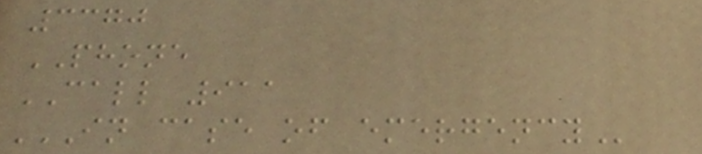3370
PHONE
CALL 911
IN CASE OF EMERGENCY
